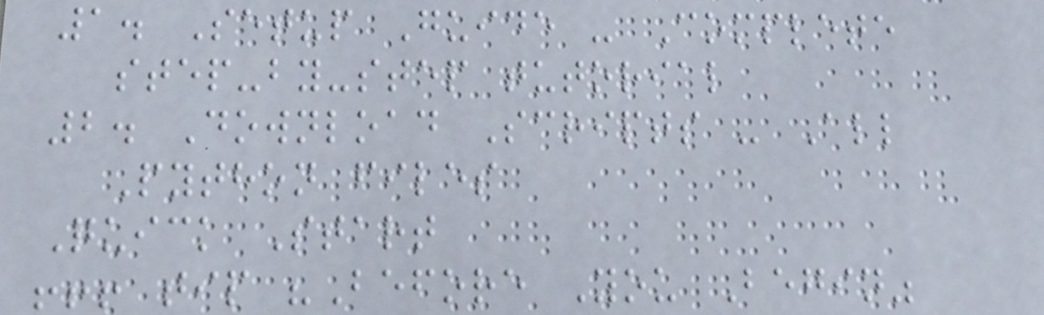1. Setup Guide - Complete
step-by-step tutorial
2. Download Scripts - All
Python files
Quick Start
!!! tip "Before You Begin"
